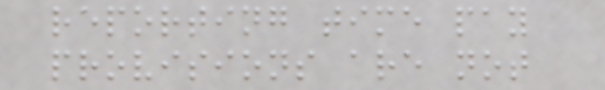reporting time pay
provisions are not
